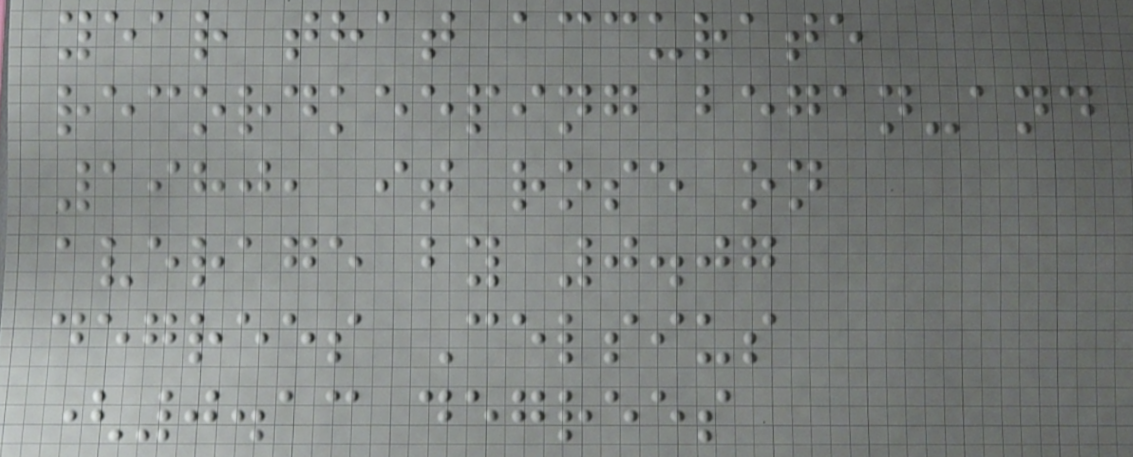year that accurate
recordkeeping began-and
1980, it rose on
average by 0.07
degrees Celsius
(0.13 degrees
